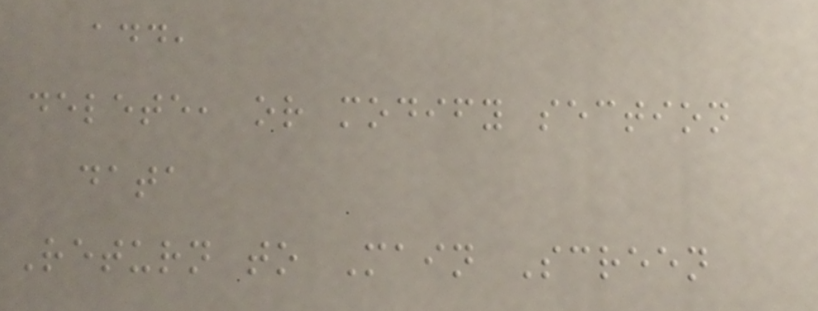add,
delete, or modify section
data
Return to Main Screen
